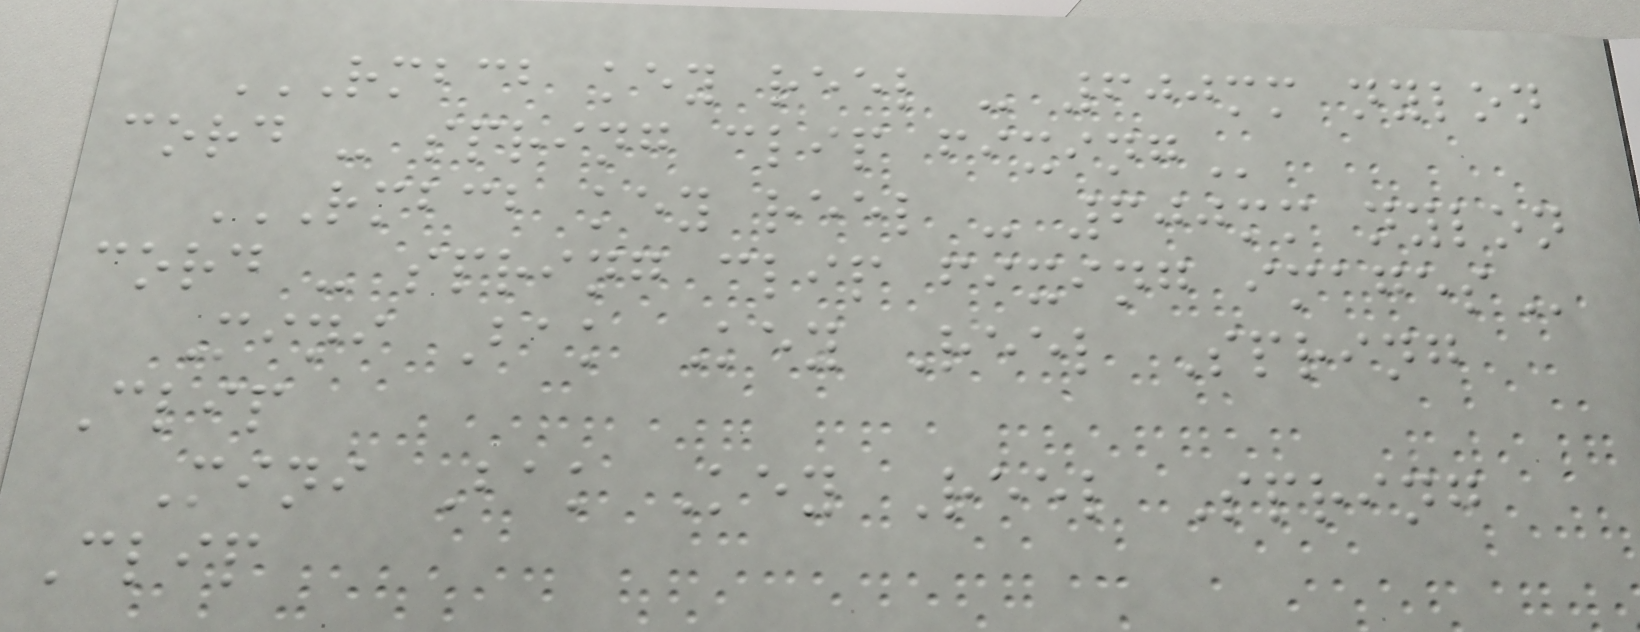RMBCB KEY REEL - 600MM NYLON
CORD - SPRING CLIP FIXING
RMBCB KEY REEL - 600MM NYLON
CORD - SPRING CLIP FIXING IMAGES
Mini Bak Key Reel Spring
Clip
Mini Bak Key Reel Spring
Clip
